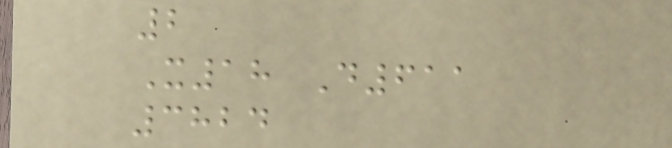2
X18 D611
3824
